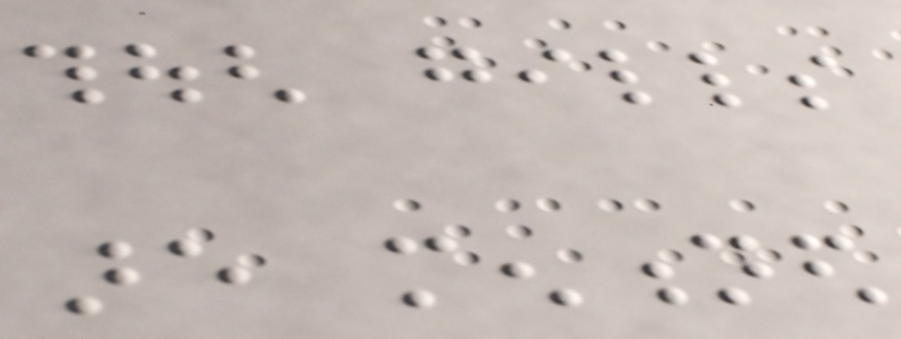though gills
are mentioned
